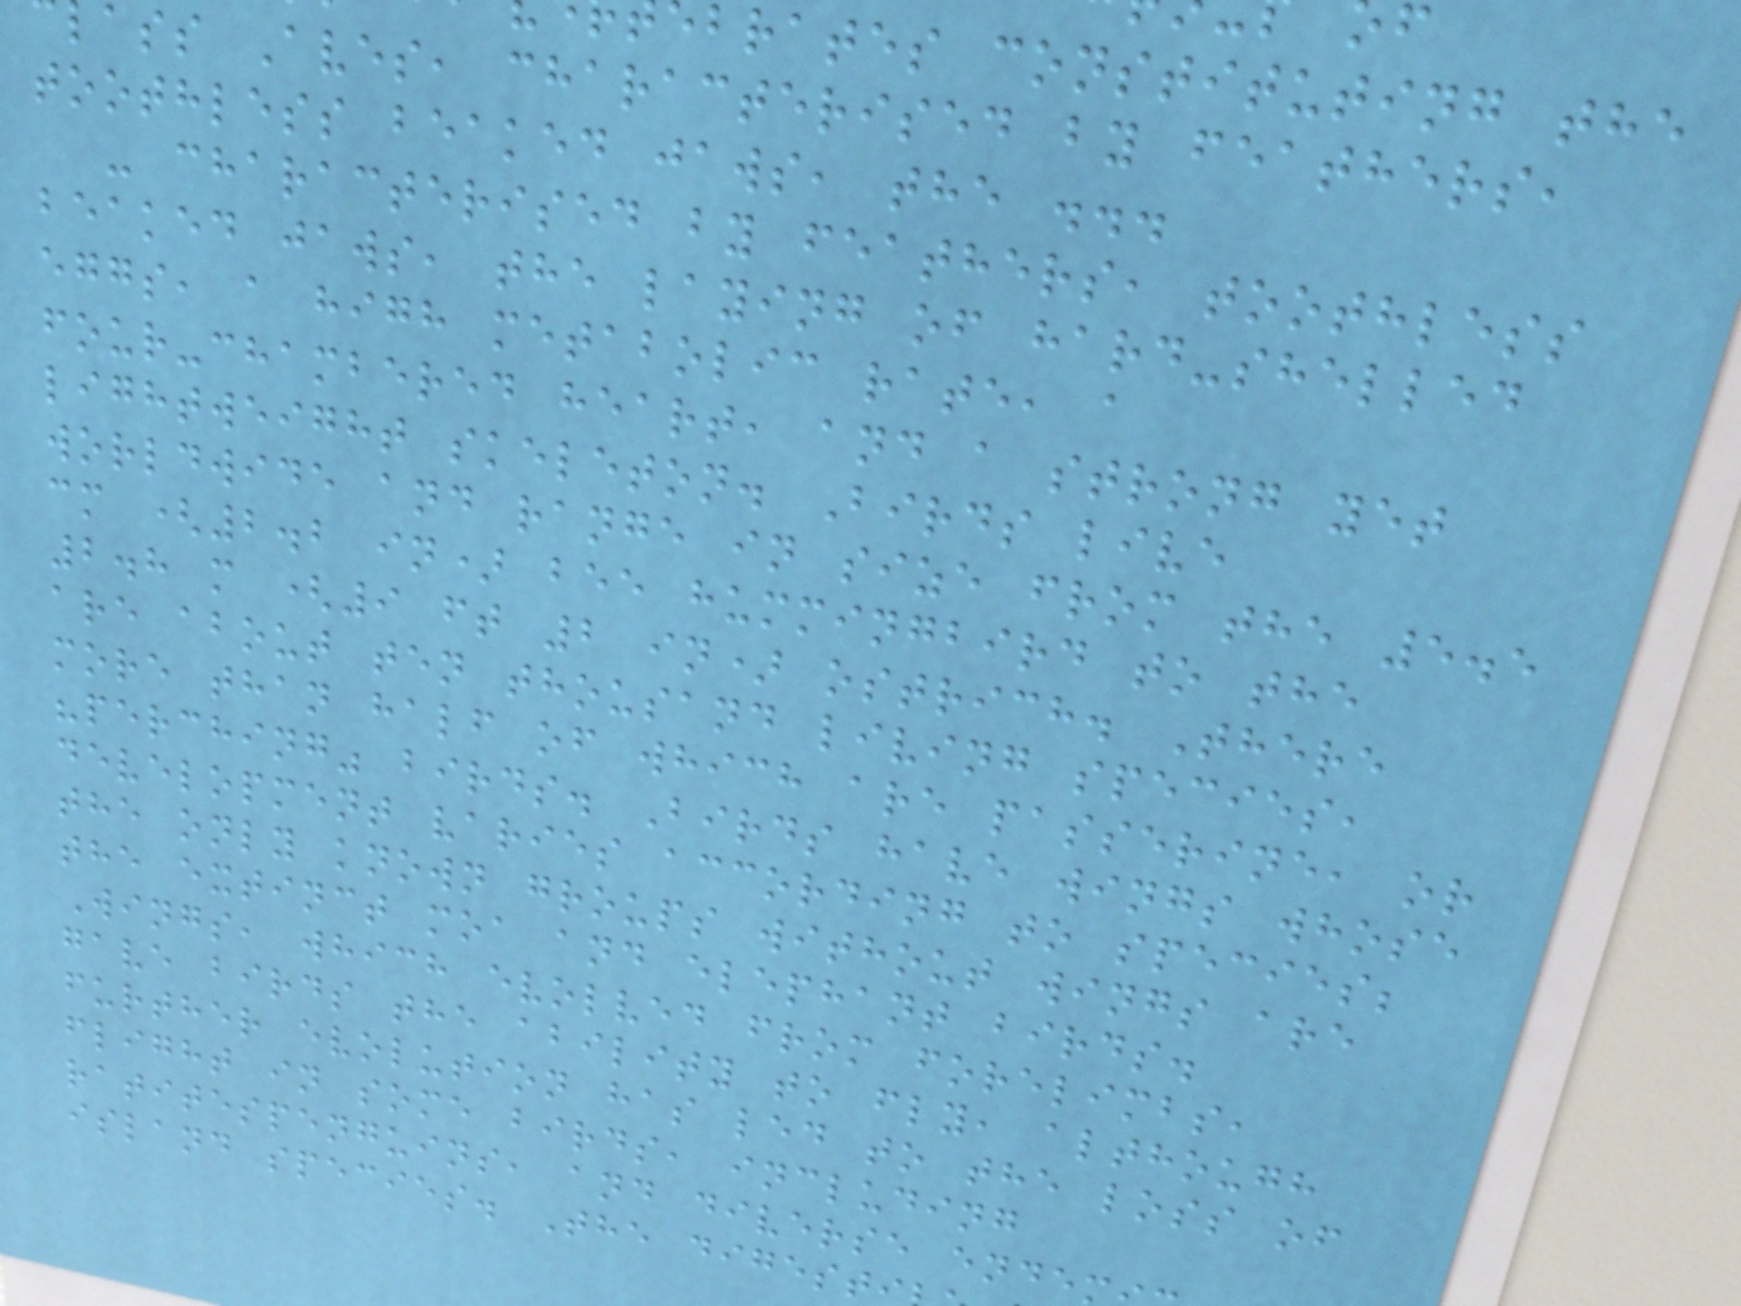brates constituting the
ass Aves, characterised by feathers,
toothless beaked jaws, the ...
- characterised by feathers, toothless
beaked jaws, the laying of hard-shelled
eggs, a high metabolic rate, a
four-chambered heart, and a strong yet
lightweight skeleton. Birds live
worldwide and range in size from the 5.5
cm (2.2 in) bee hummingbird to the
2.8 m (9 ft 2 in) ostrich. There
are about ten thousand living species,
more than half of which are passerine, or
"perching" birds. Birds have wings whose
development varies according to species;
the only known groups without wings are
the extinct moa and elephant birds.
Wings, which evolved from forelimbs,
gave birds the ability to fly, although
further evolution has led to the loss of
flight in some birds, including
ratitespenguins, and diverse ende
island species. The digest
